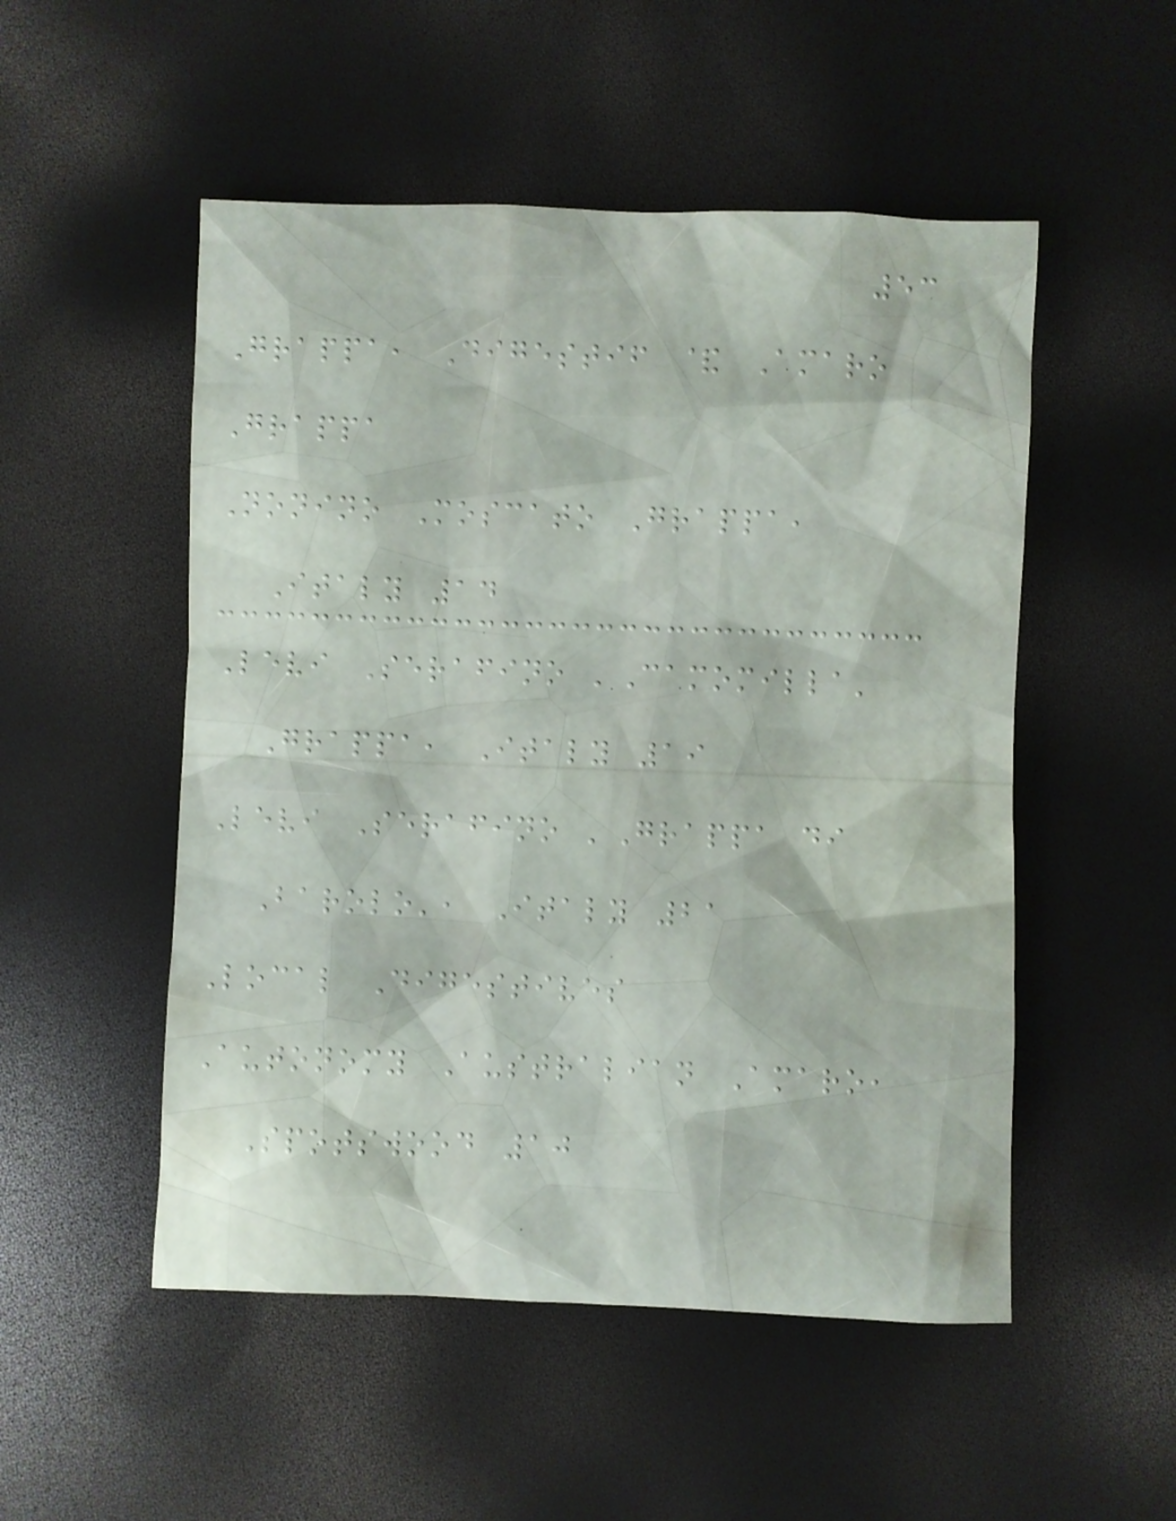53
Grappa, Digestif & Amaro
Grappa
Nonino Moscato Grappa,
Italy 14
Levi Serafino 'Camomilla'
Grappa, Italy 19
Levi Serafino 'Grappa di
Barolo', Italy 21
Local Digestives
Autonomy Australian Amaro,
Spotswood 10
